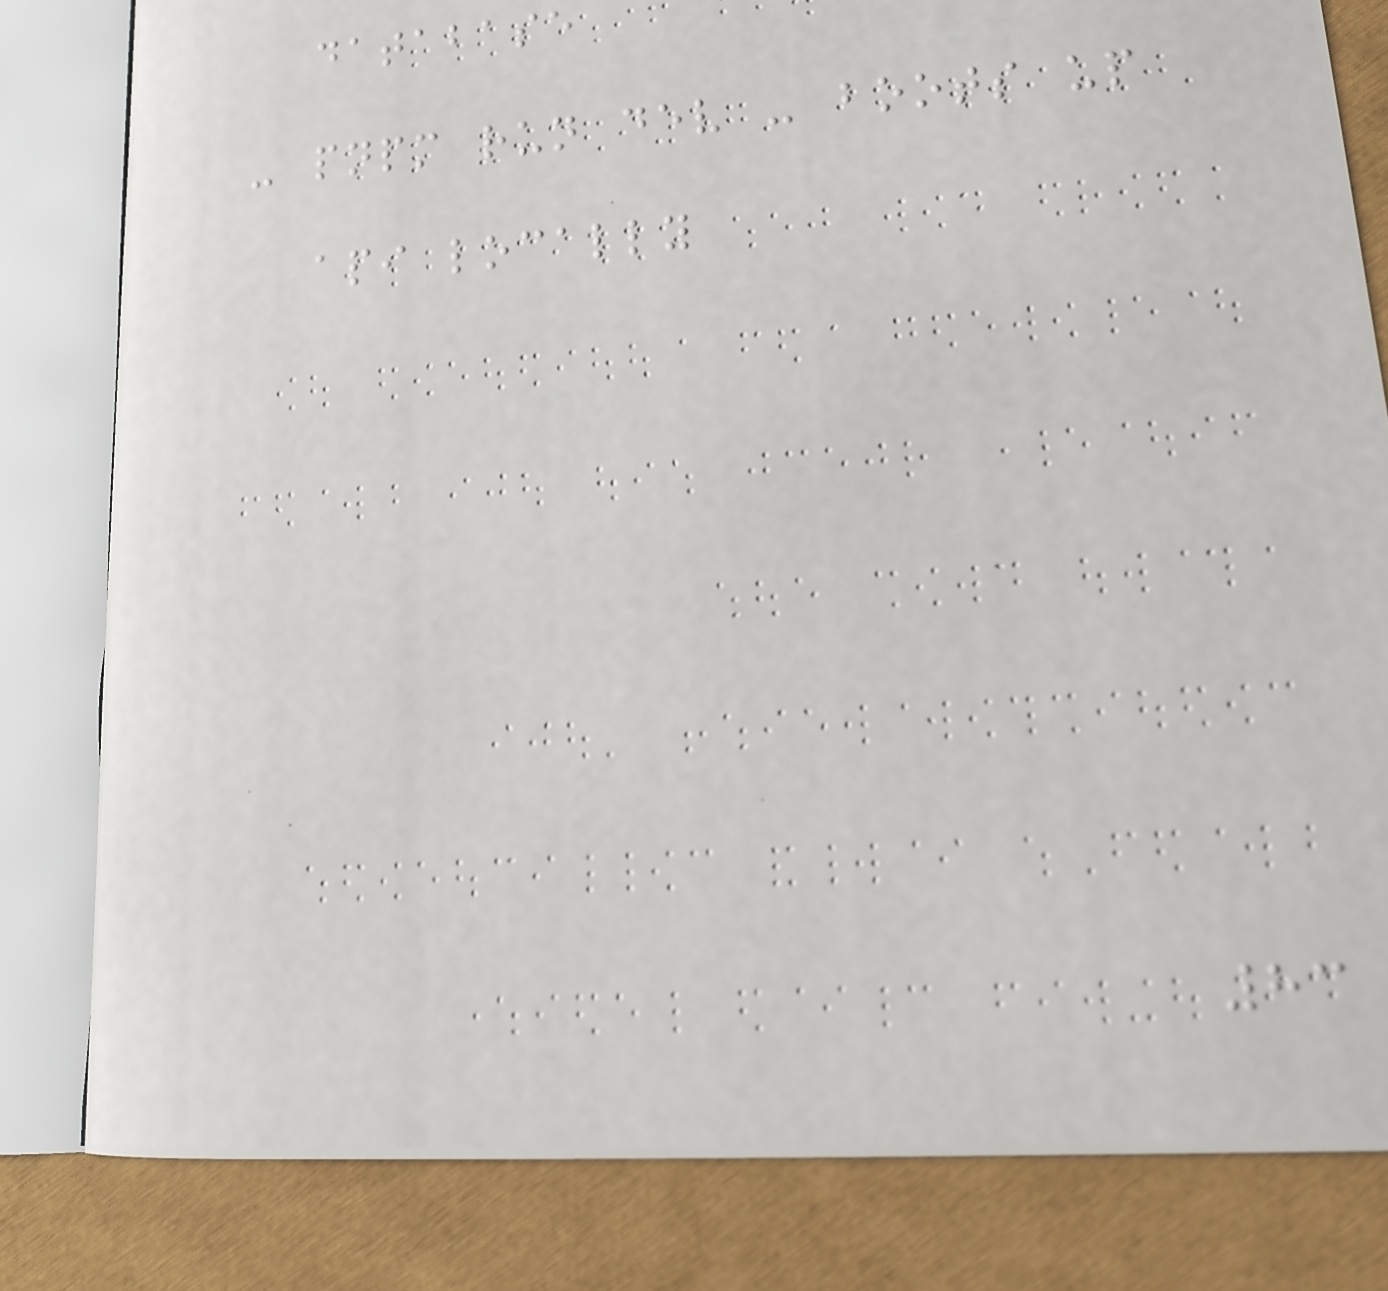database
- pnpm run dev - boots up
api locally
83
